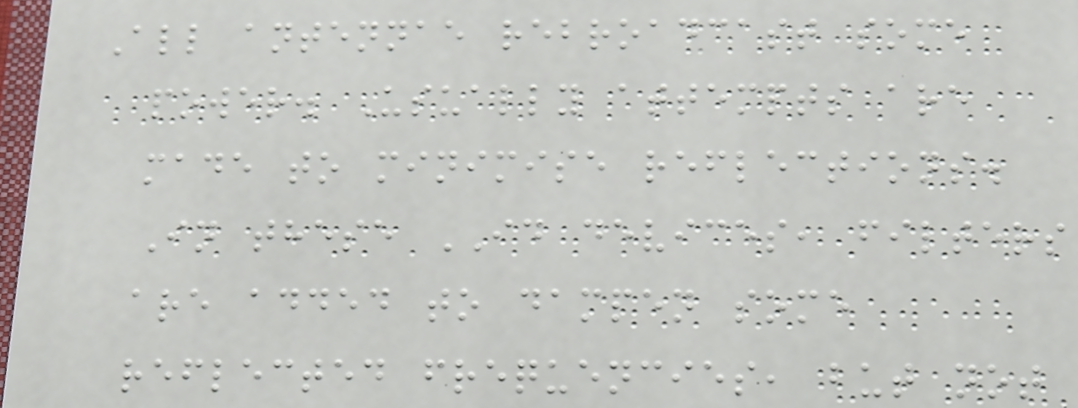All antennae rebroadcast some
power. Usually attempts are
made to minimise reflections.
In these ID devices, filters
are added to dampen some
reflected frequencies, but not
